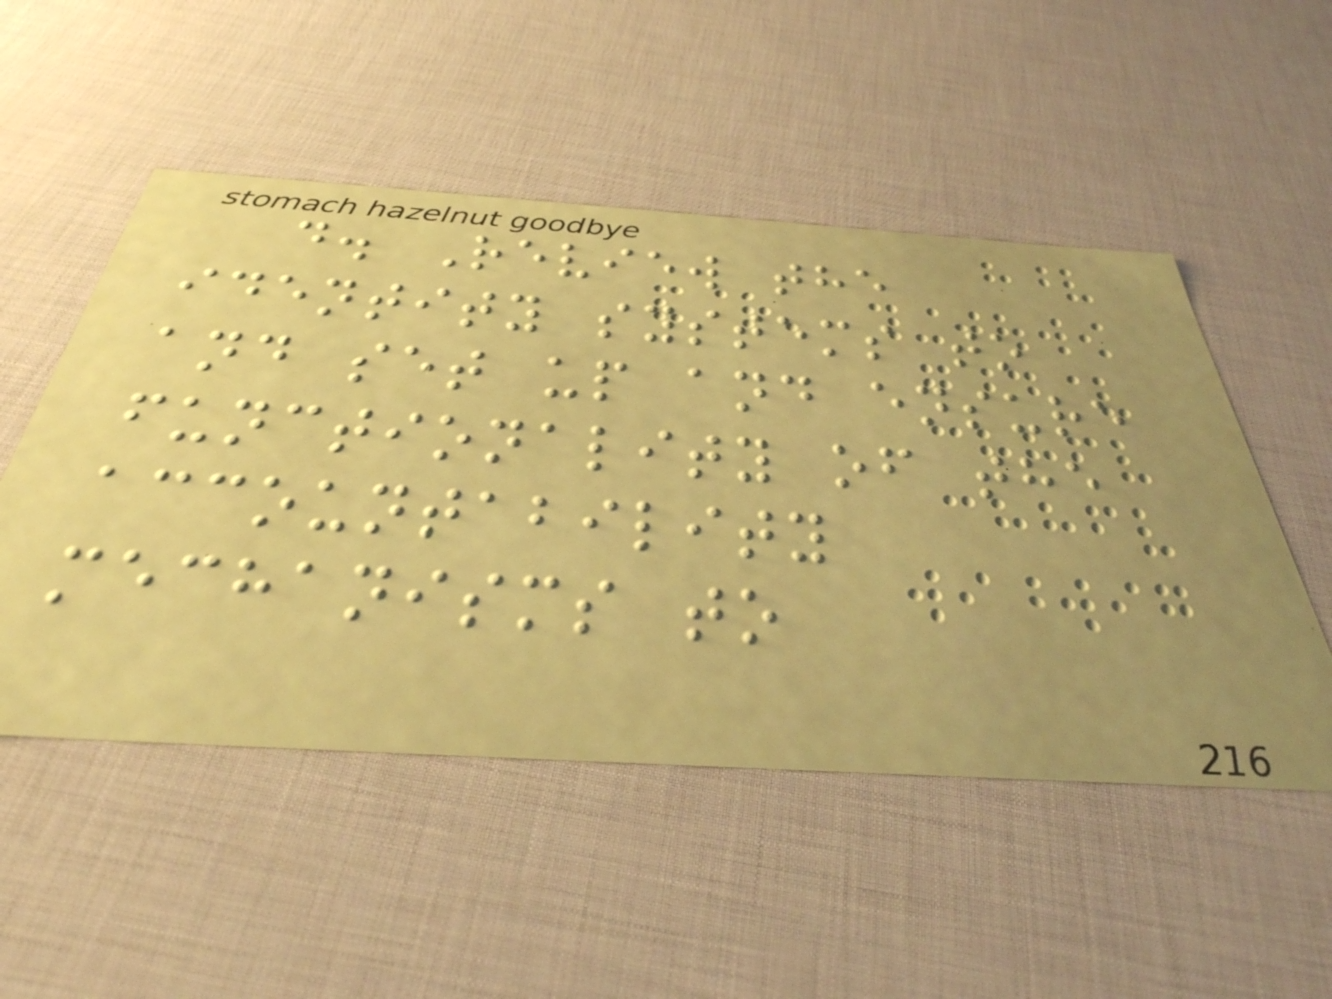d. Review the
identity systems to
and set up and ensure
functionality of the
accountability
mechanisms to
